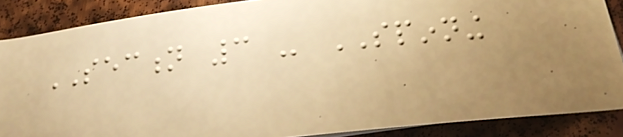SECTION 3 - SPINNING
